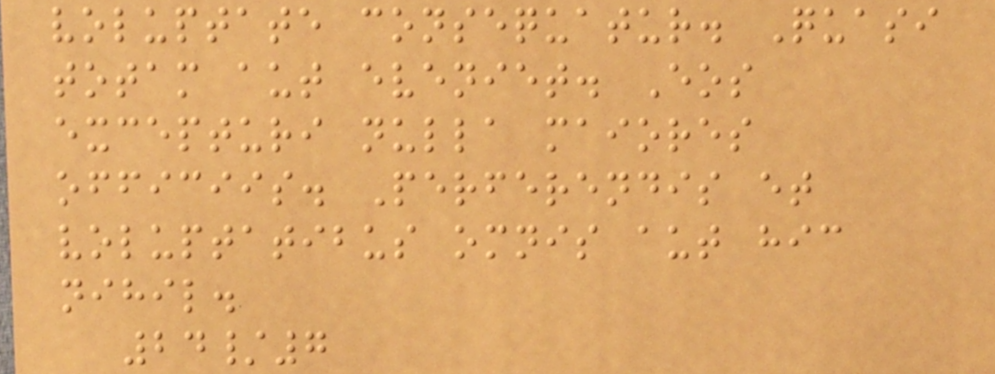voluptate consequatur. Quasi
totam aut eveniet. Eos
excepturi nulla maiores
officiis. Perferendis et
voluptatibus omnis aut hic
nihil.
24/7
